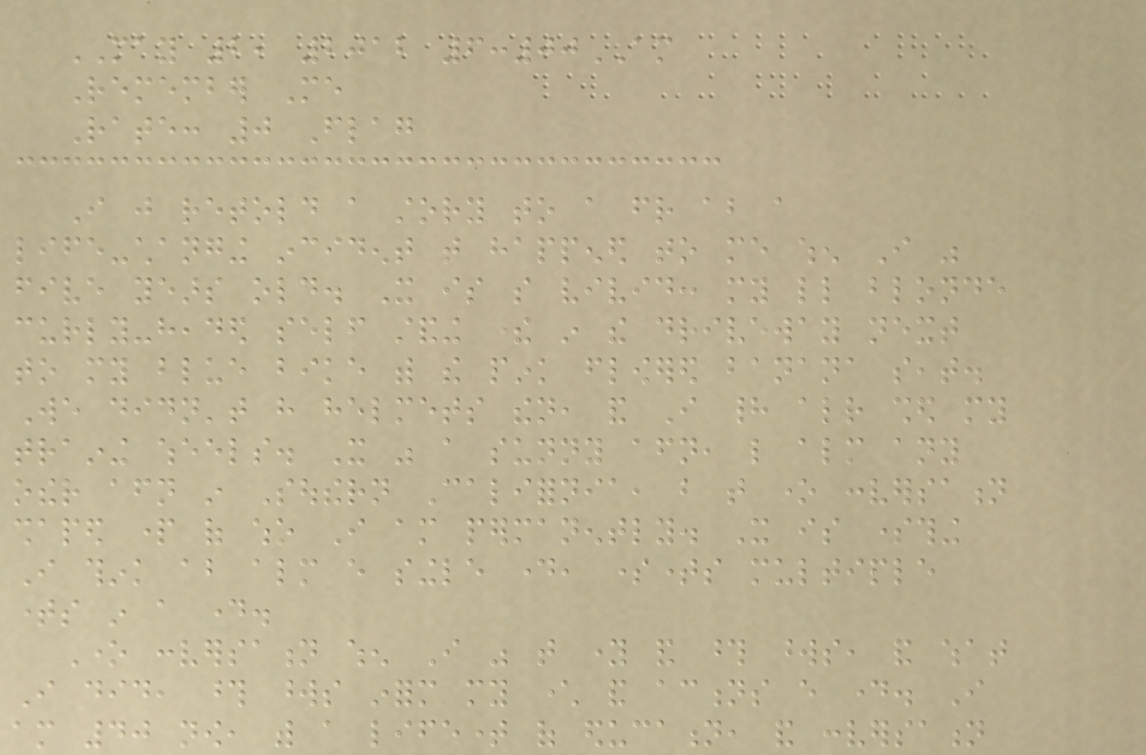MAY 2, 2012 6:00AM
Remember Me
Rate: 0 Flag
I just retold a story to a friend about a
life-changing incident that happened to me when I was
five years old. It is so vivid: my little blonde
curly-headed self standing there in the driveway next
to my blue bike with the pink flowered banana seat.
We didn't have helmets then, and I had already shed my
training wheels. It was a sunny afternoon, like almost any
other afternoon in Southern California, but that one conversation
shaped part of who I am permanently. It is something
I think about almost every single day, sometimes multiple
times in a day.
One conversation when I was that young and those words, and what
I did, those words inform my character and actions every day. I
am 40 now, with a lifetime of education, and conversation
